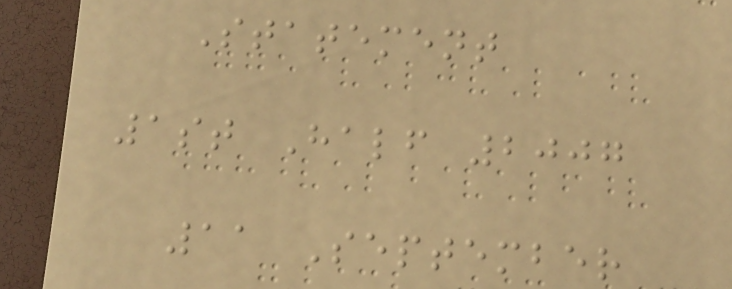Statement
1st Half 2007
11 September
